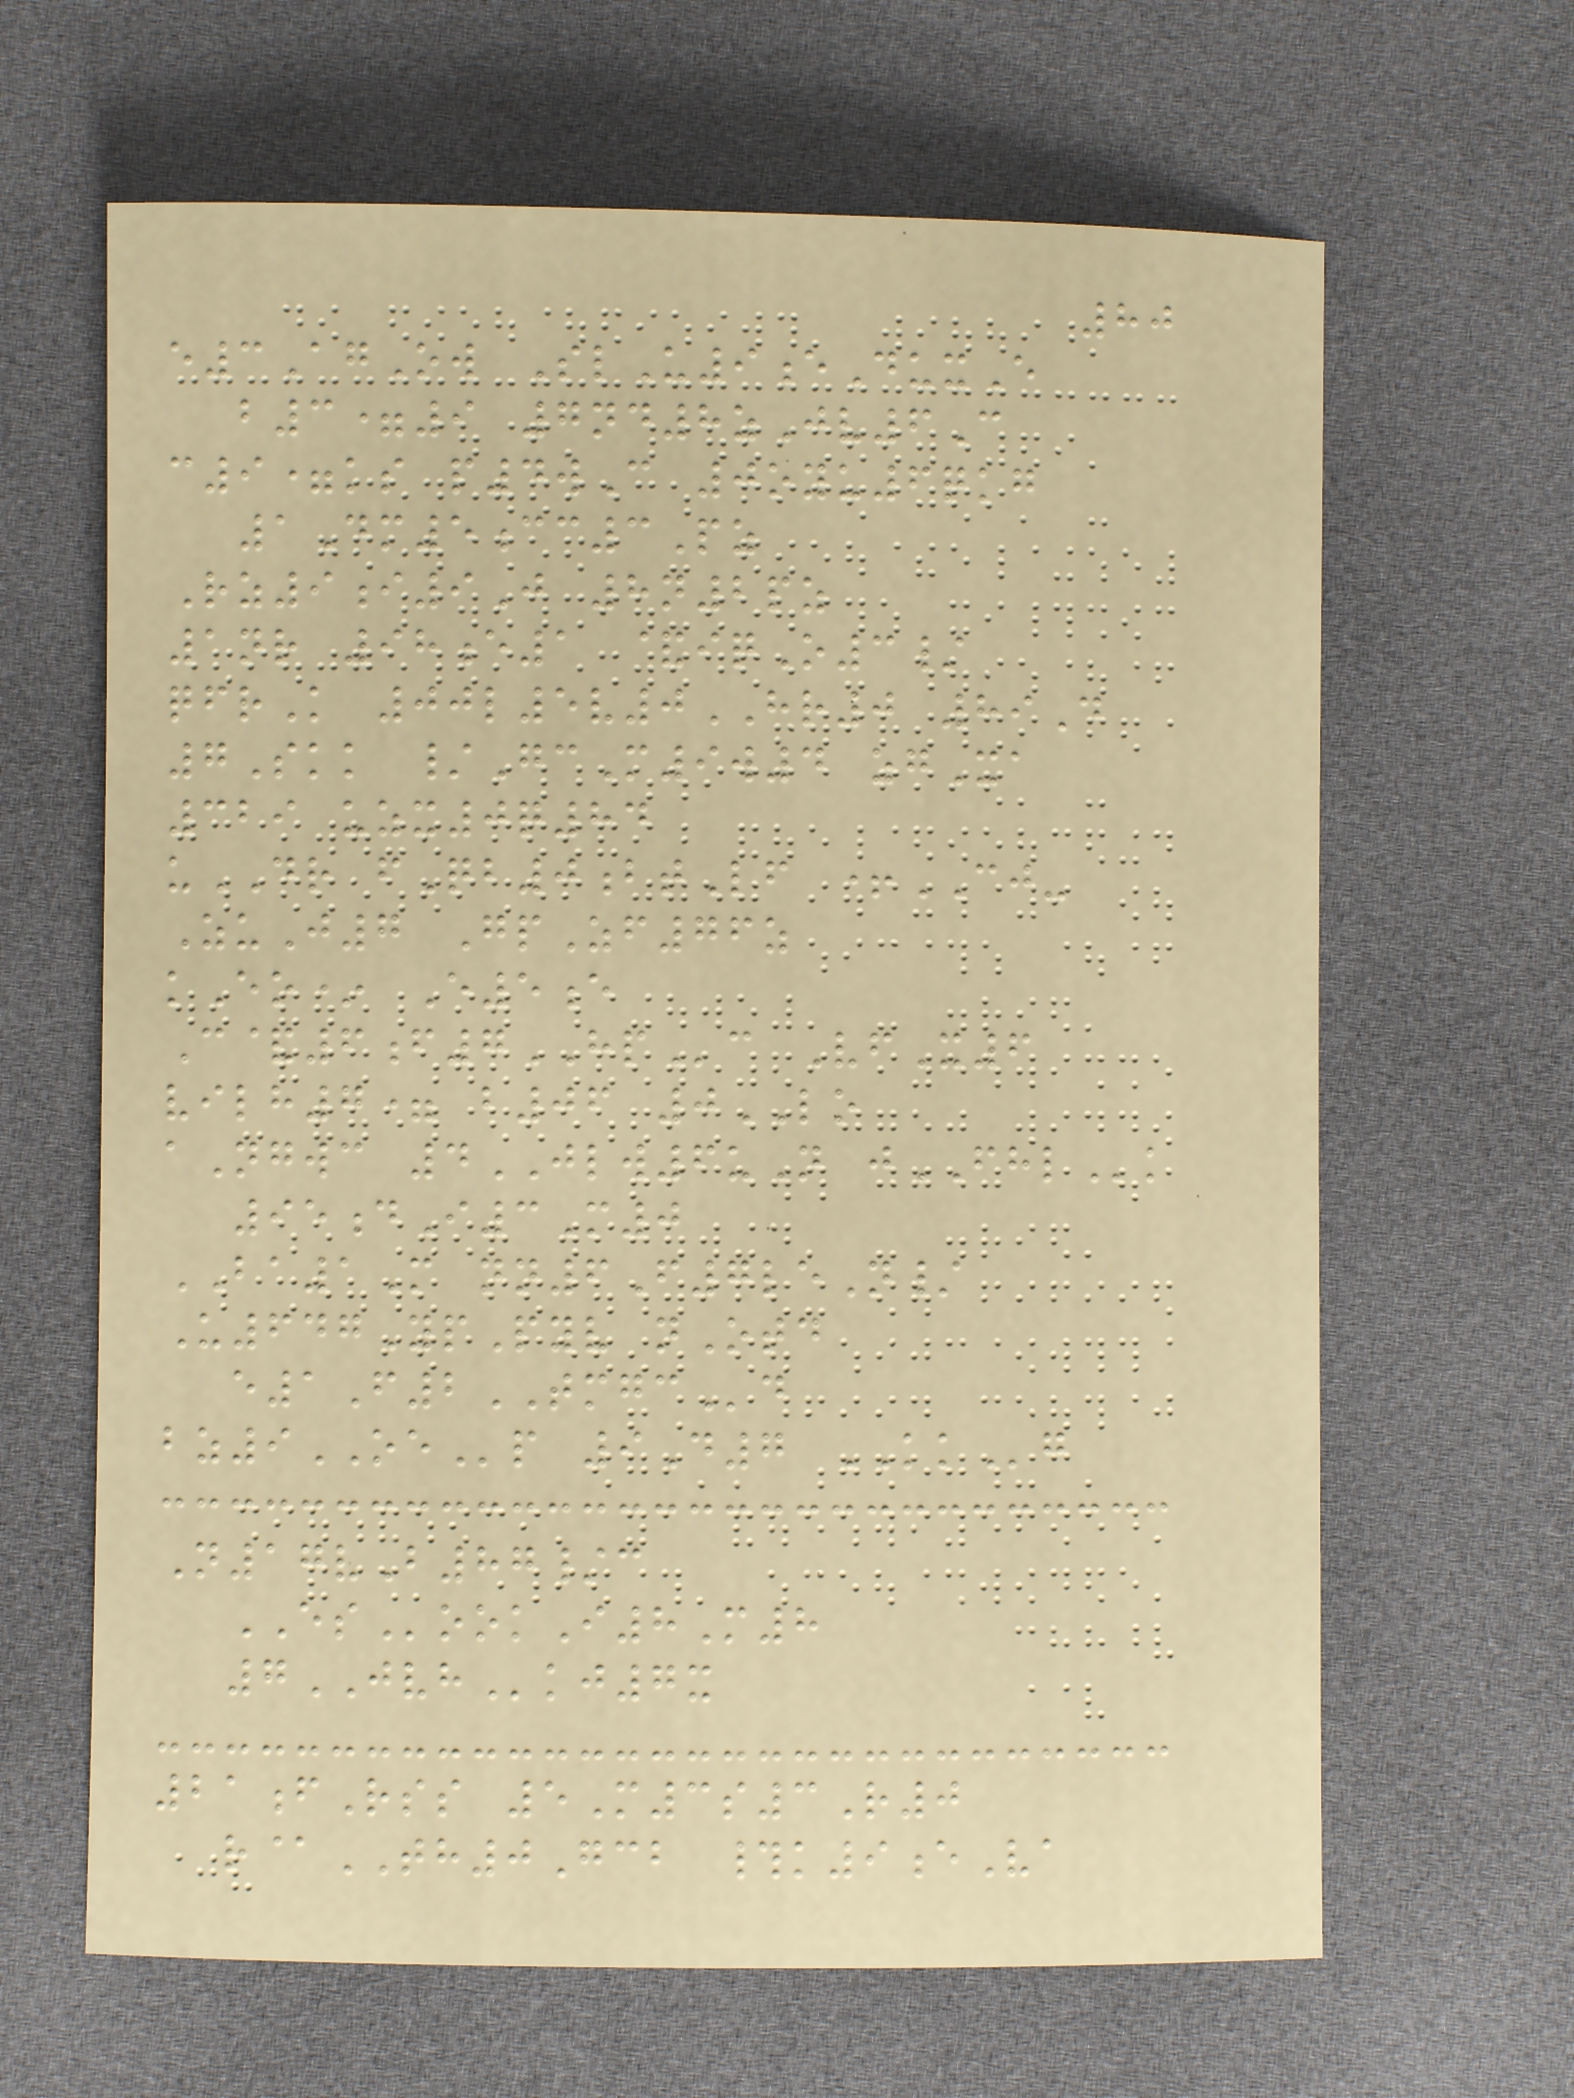80
e3AgOw SlU9eDuxE
b3=9 7nd8zJv6C
c9=ks p4wC 0oyu6qkg
1Dm5cc3Pz
Rz9i9J 8n2pz
1nr 98e1 &iqO3/
qfrK 00l5v0HR0 89D
7Skk /GcM9w4 zgXa
329 uzx0q84
uDR fQb0btLf +CJ-
ZuJ7 GpZf76z
kEo* E5e
C&6f7HPc VfX6
vilh7= b06 0LO
aNgwc 4JLW6uN jFHLk
95dI3M0
BA1M nn6F7leN/
U647YpPyv nOtd
e1F2TMGCd
bz9OEp 9D7 KKg
N17vB87/c
ESookI8M8
7JVHkj7x
21fRss 5M3s3R0
r@TH0Gcb #k9eVa
